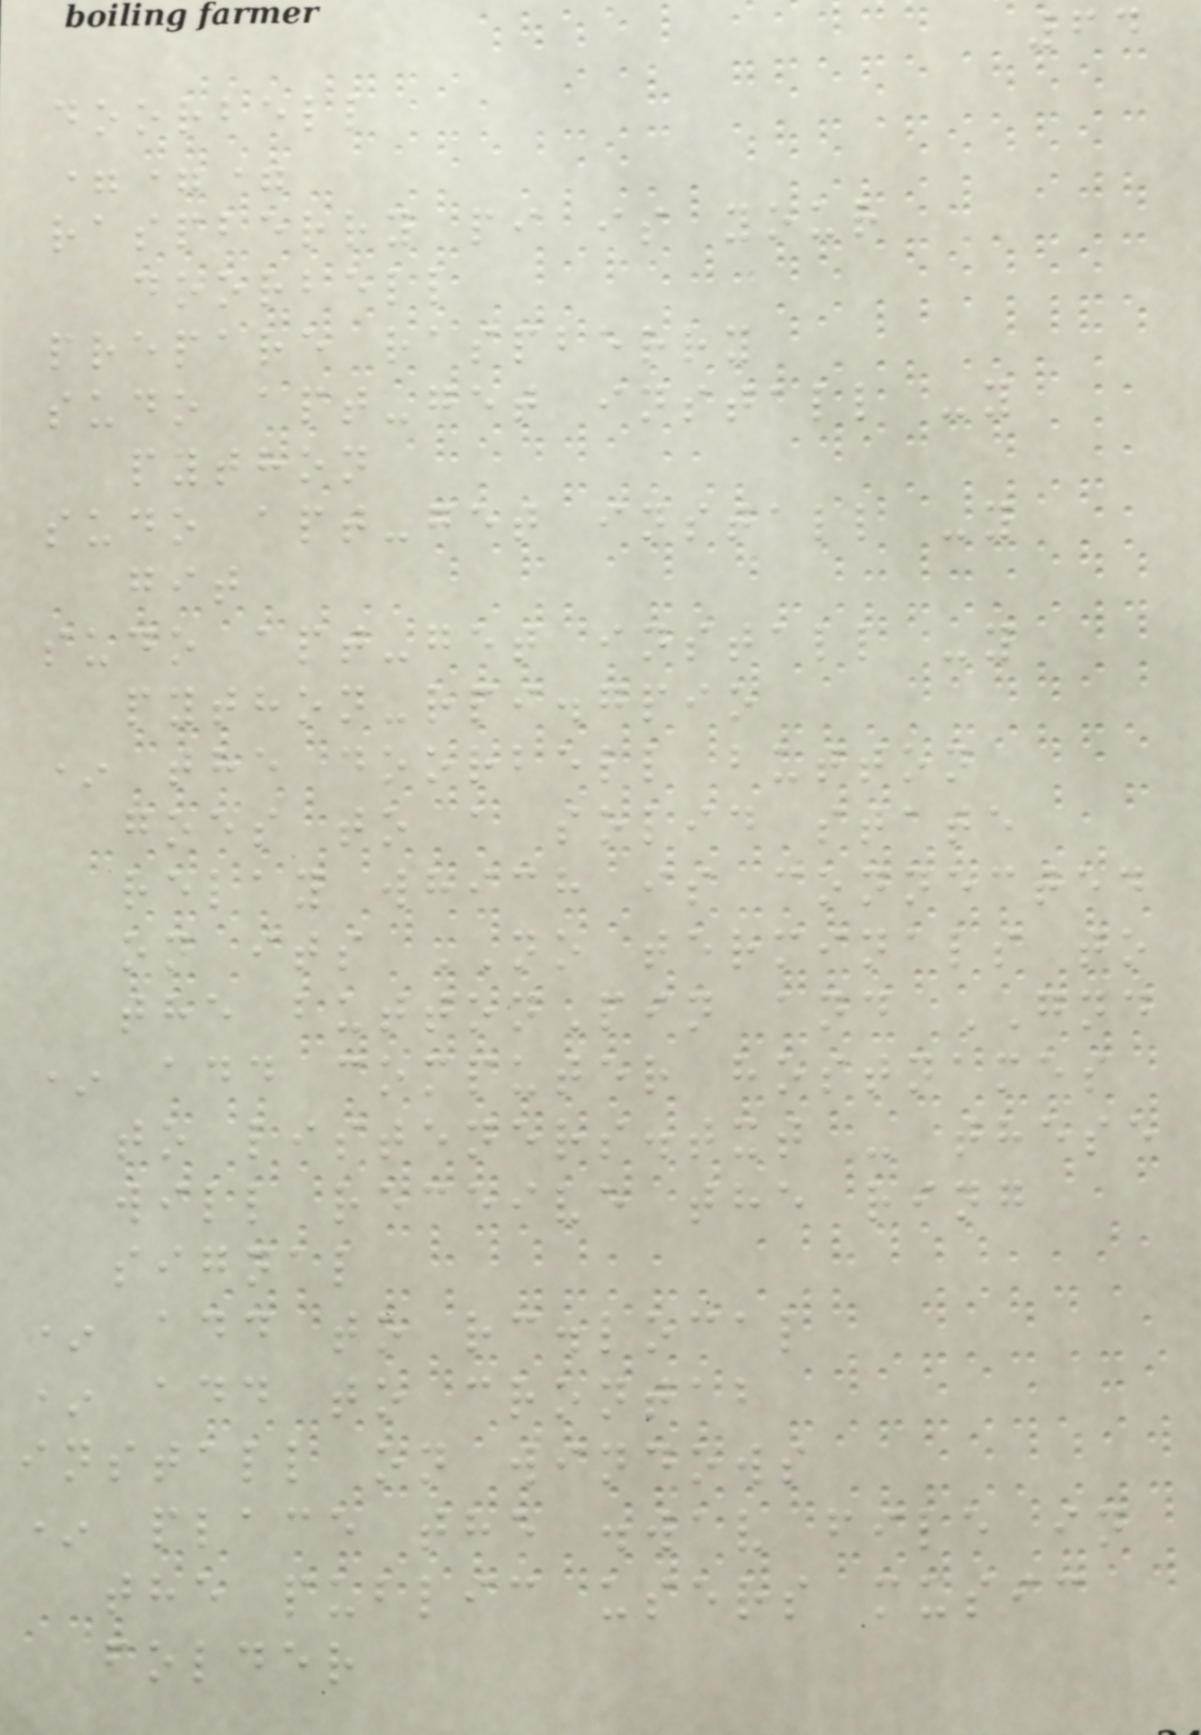64
doorbell
===
raspberry pi is your
doorbell
prepare raspberry
sudo apt-get install -y
python
sudo apt-get install -y
git
sudo apt-get install -y
python-rpi.gpio
* the doorbell button
goes to a solid state
relay which is connected
on its NO terminals to
the buttonPin and GND
* add computer hostnames
to listeners.txt - these
will receive the ring
signal
* add to rc.local
* add to crontab
install on windows
* place the .wav file in
the public users music
folder
